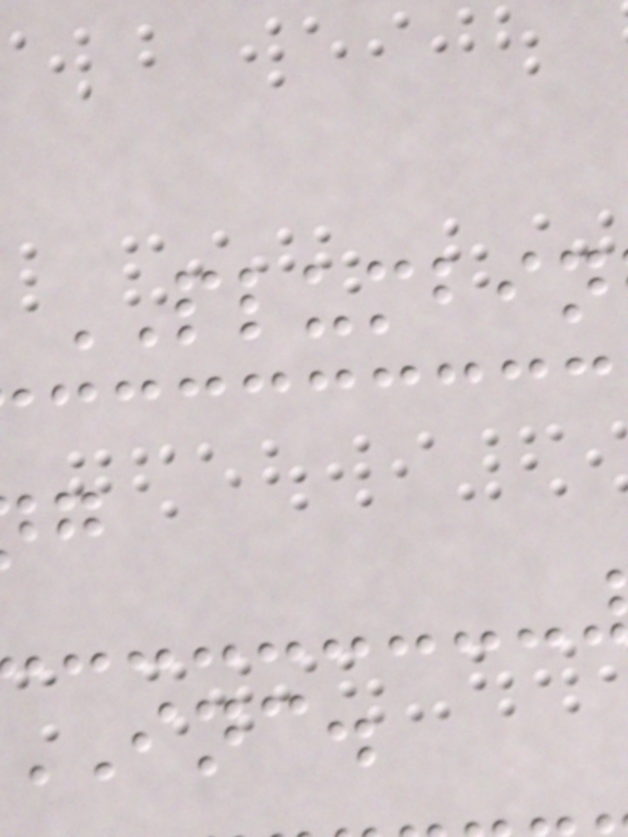PLUMBIN
inc.
